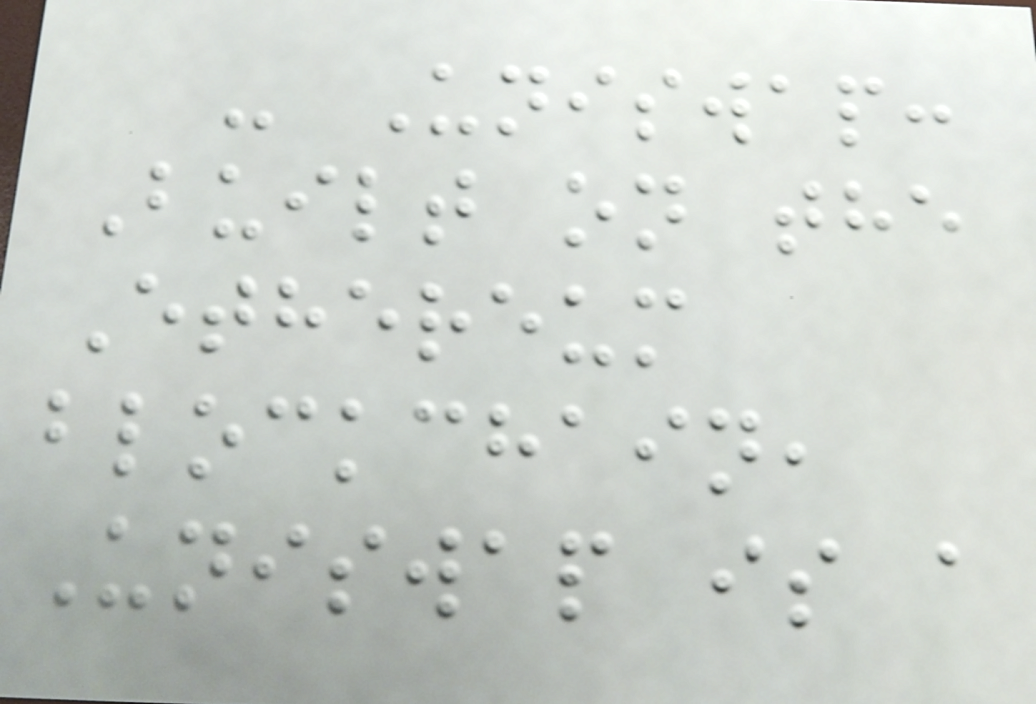- Uniswap:
Built on the
Ethereum
blockchain,
Uniswap is a
